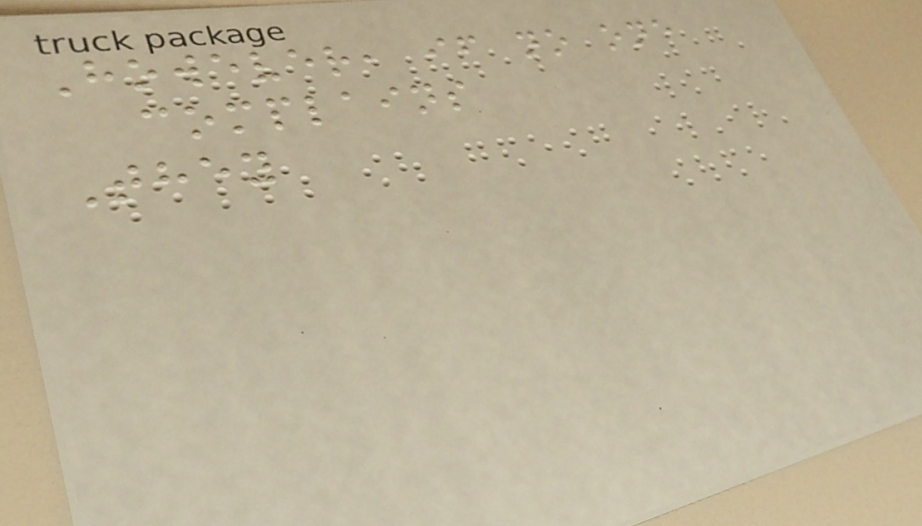However, if no one
complains
They
